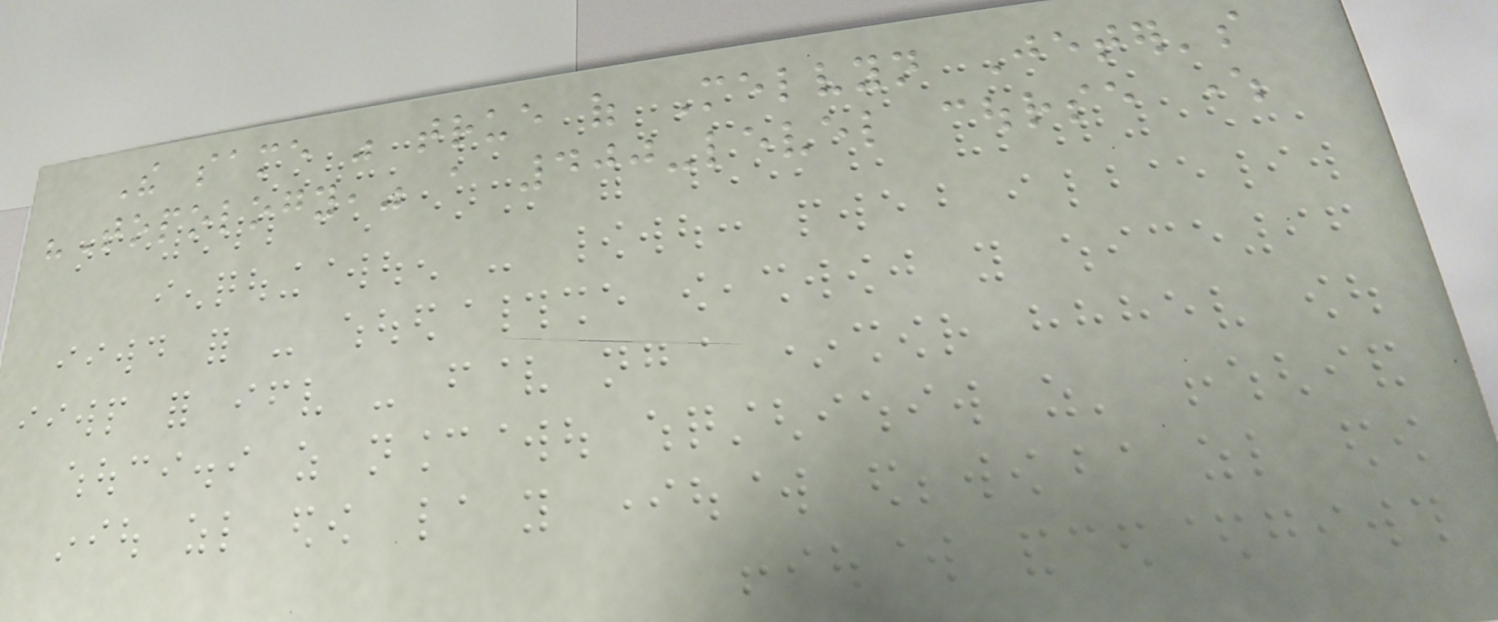The same was true of Melvyn Jeter's
"Topology," a 400-level course where
